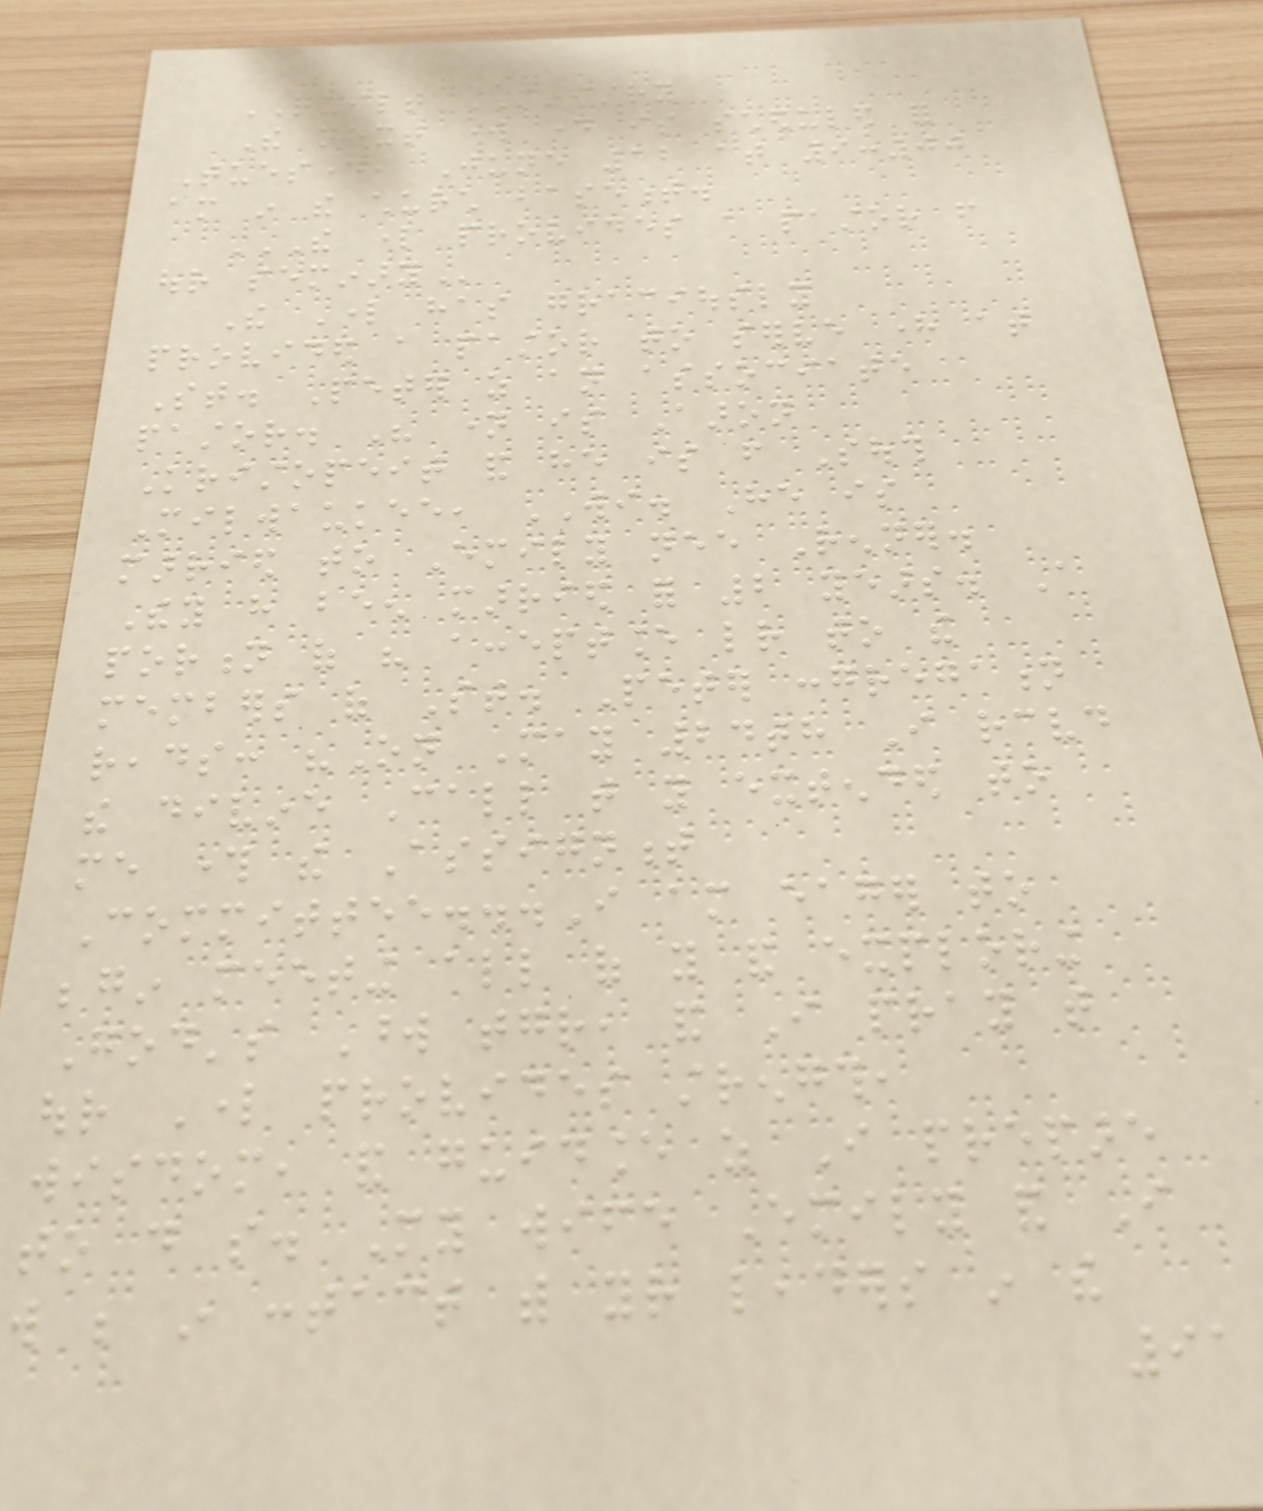QUILT MINISTRY
The next work day is scheduled for
Tuesday, June 12 at 9:00
am in the church basement.
THE LORD PROVIDES A PASTOR FROM
OUR SEMINARY
The Lord has graciously
provided a pastor to serve here at
St. Peter as an associate
pastor. His name is Aaron
Kristopeit and he is from South
Milwaukee, WI. He is
married to Emily nee Renner.
They have been married for 2 years. A
portion of his acceptance letter to the
members of St. Peter congregation
reads: "On May 24th I received
the divine Call that you extended to
me through the Assignment
Committee...I am eager to
begin meeting all of you and exploring
God's Word together, and I pray that
our Lord provides strength,
wisdom, and guidance as I prepare
to do so. My wife Emily and I
will be in contact with your leaders in the
91
